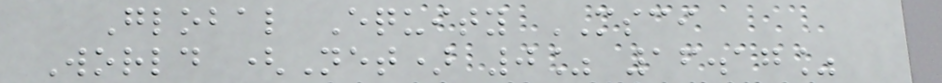Global Equity MSCI
World (Net) 0% 16.17%
